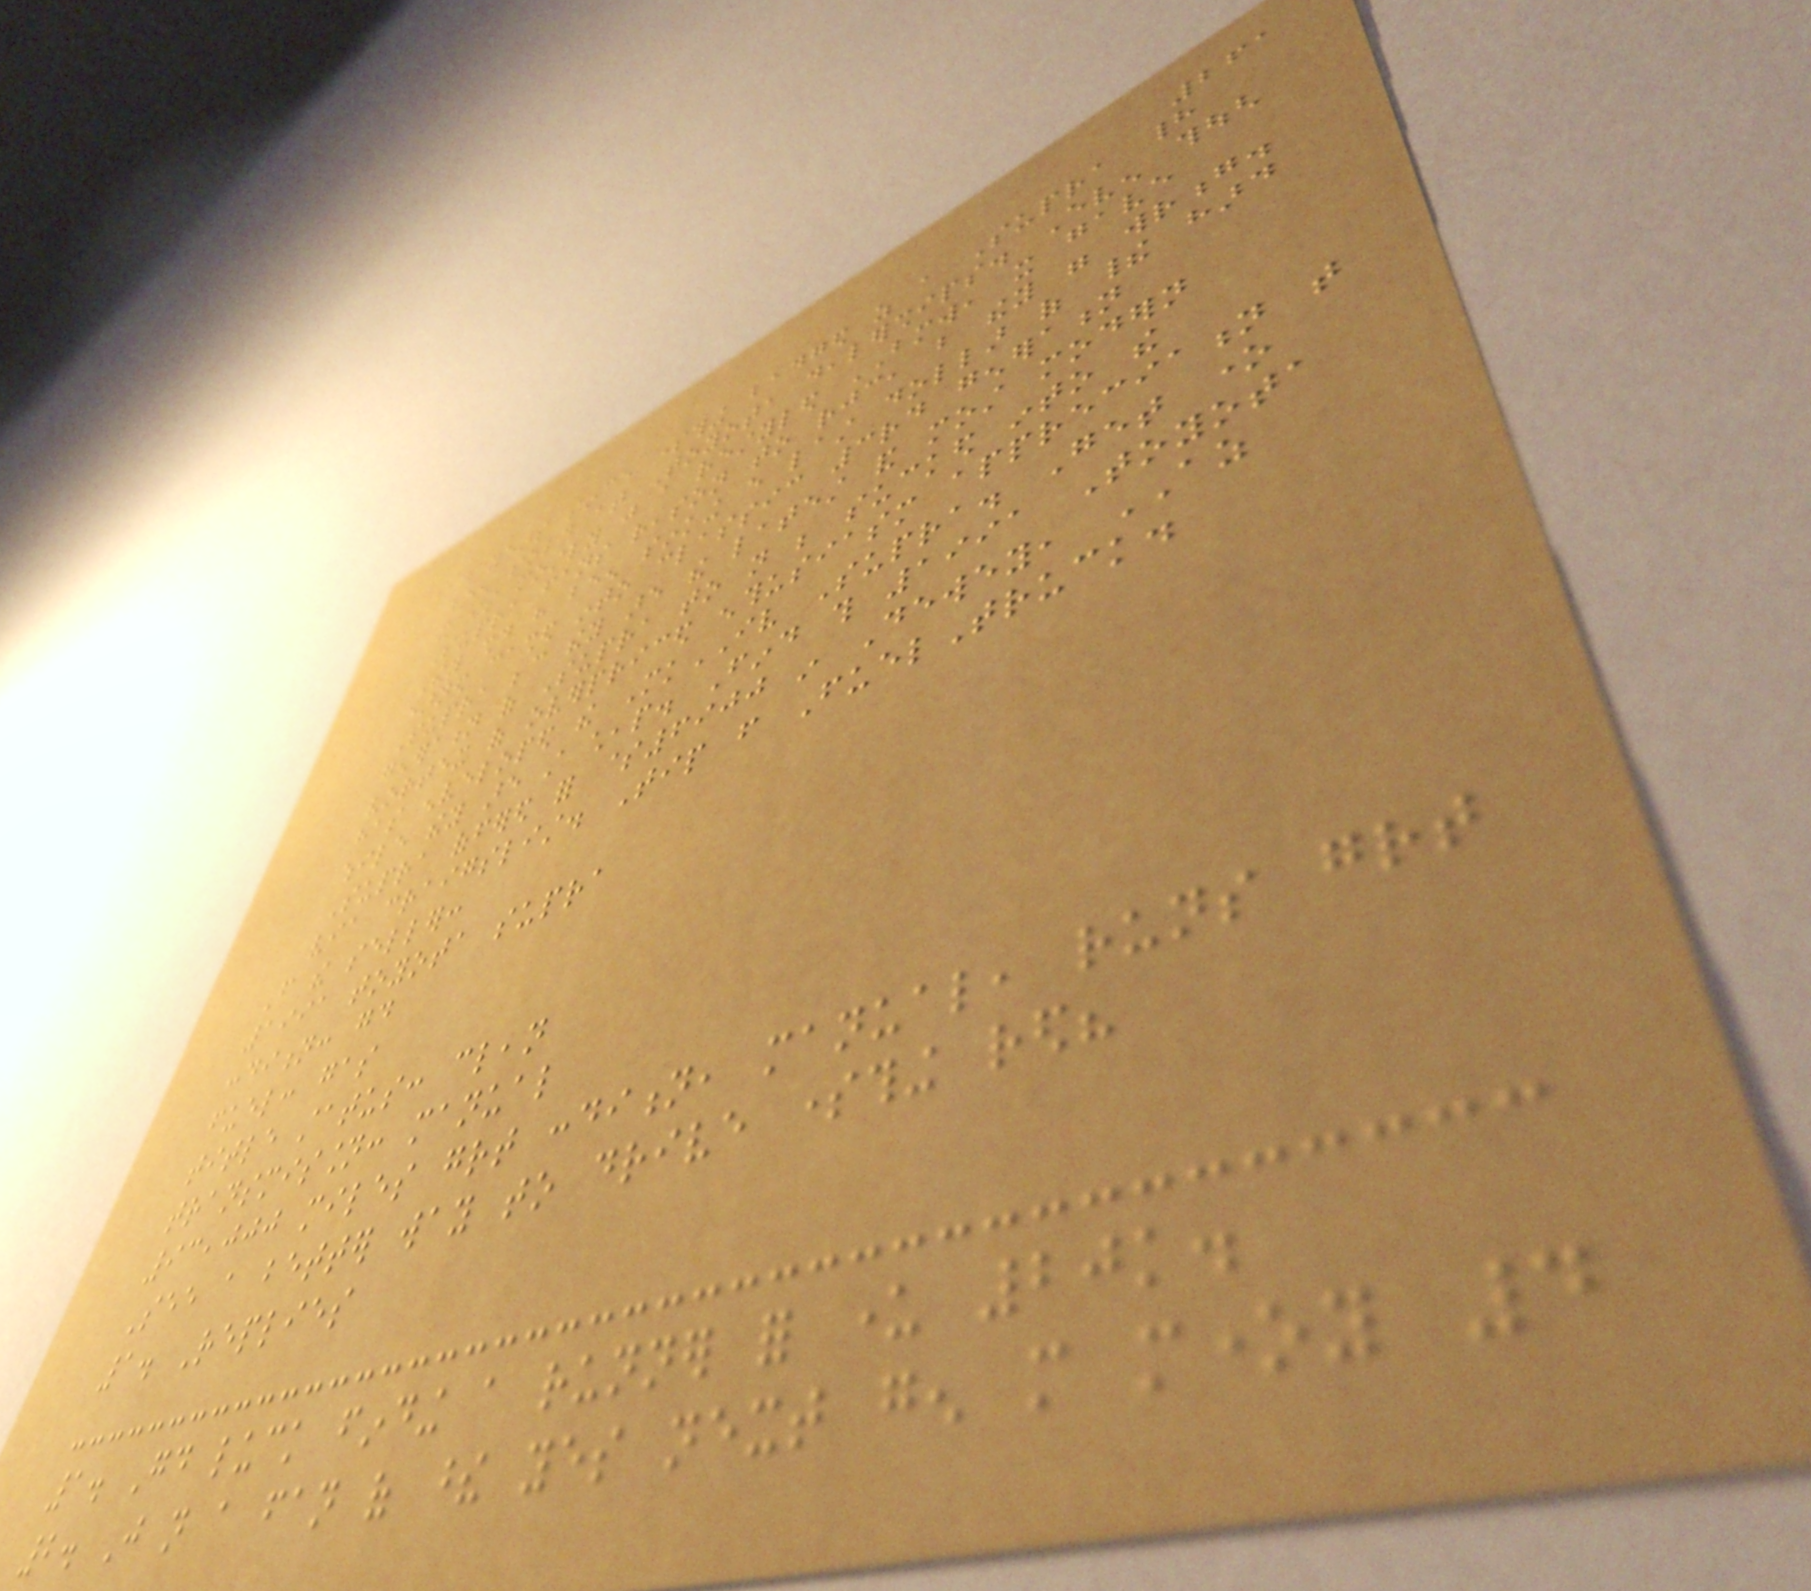261
17 years since something badged as a Supra had
been sold at Toyota dealerships. Even though
it is mostly just a restyled BMW, it gave
Supra fans reason to rejoice, but they were wrong.
They should have been sinking every last dollar of their hard
earned cashed into classic 3rd generation
Supra because they are the latest and most modern
generation of Supra to not be sucked into the
vortex of overpriced enthusiasm appreciation that
has enveloped the MkIV Supra. Get one
while they are still cheap. Find this 1991 Toyota
Supra offered for $6900 in Dewey, AZ
via craigslist. Tip from FuelTruck.
From the seller:
1991 toyota supra
condition: good
fuel: gas
title status: clean
transmission: manual
93,000 miles great condition, manual, runs great
See a better way to drive something red?
1. Replies
1. Good luck finding a runner for under 20k.
2. Just not a fan of these yes next gen more money 4
